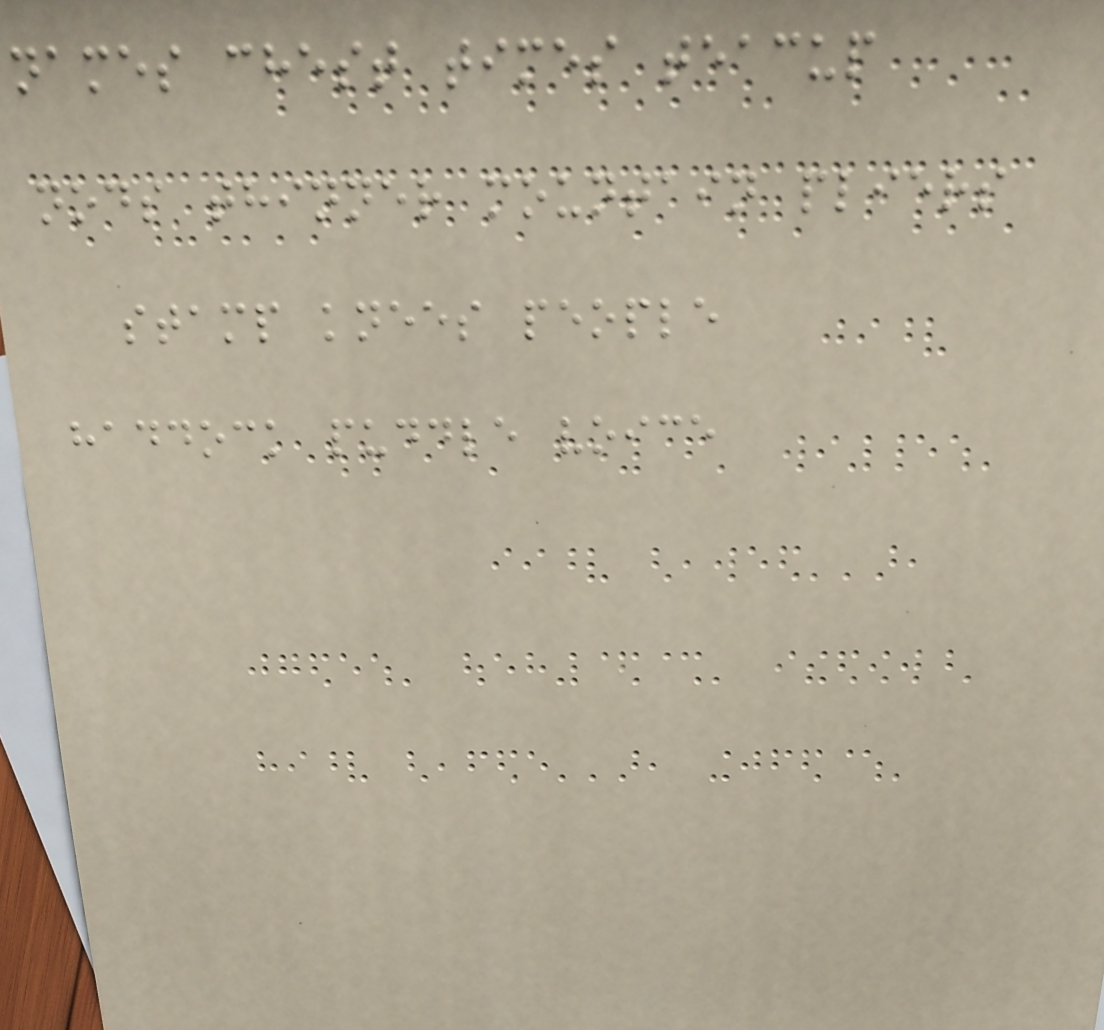names chest times teacup
nods thinner mountain pliers
stamp knees people
haddock puddle voice
